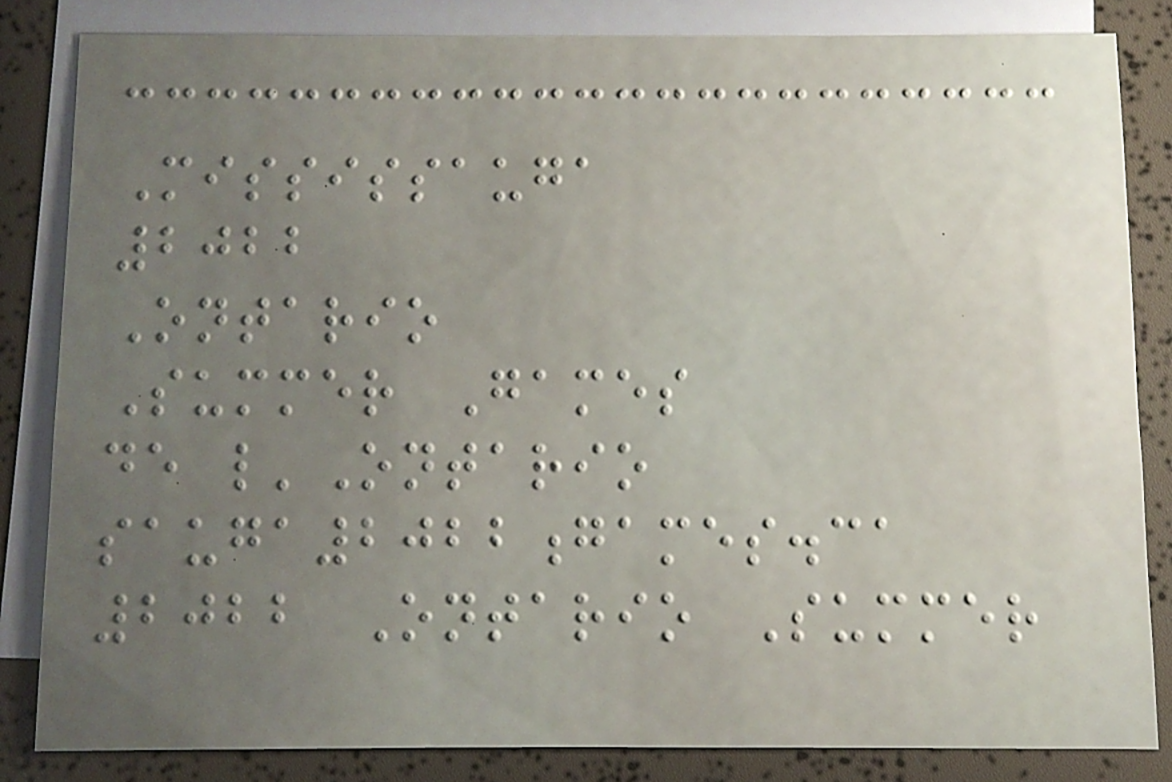Mississauga
2022
Ontario
Summer Games
de l'Ontario
sauga2022games.ca
2022 Ontario Summer
